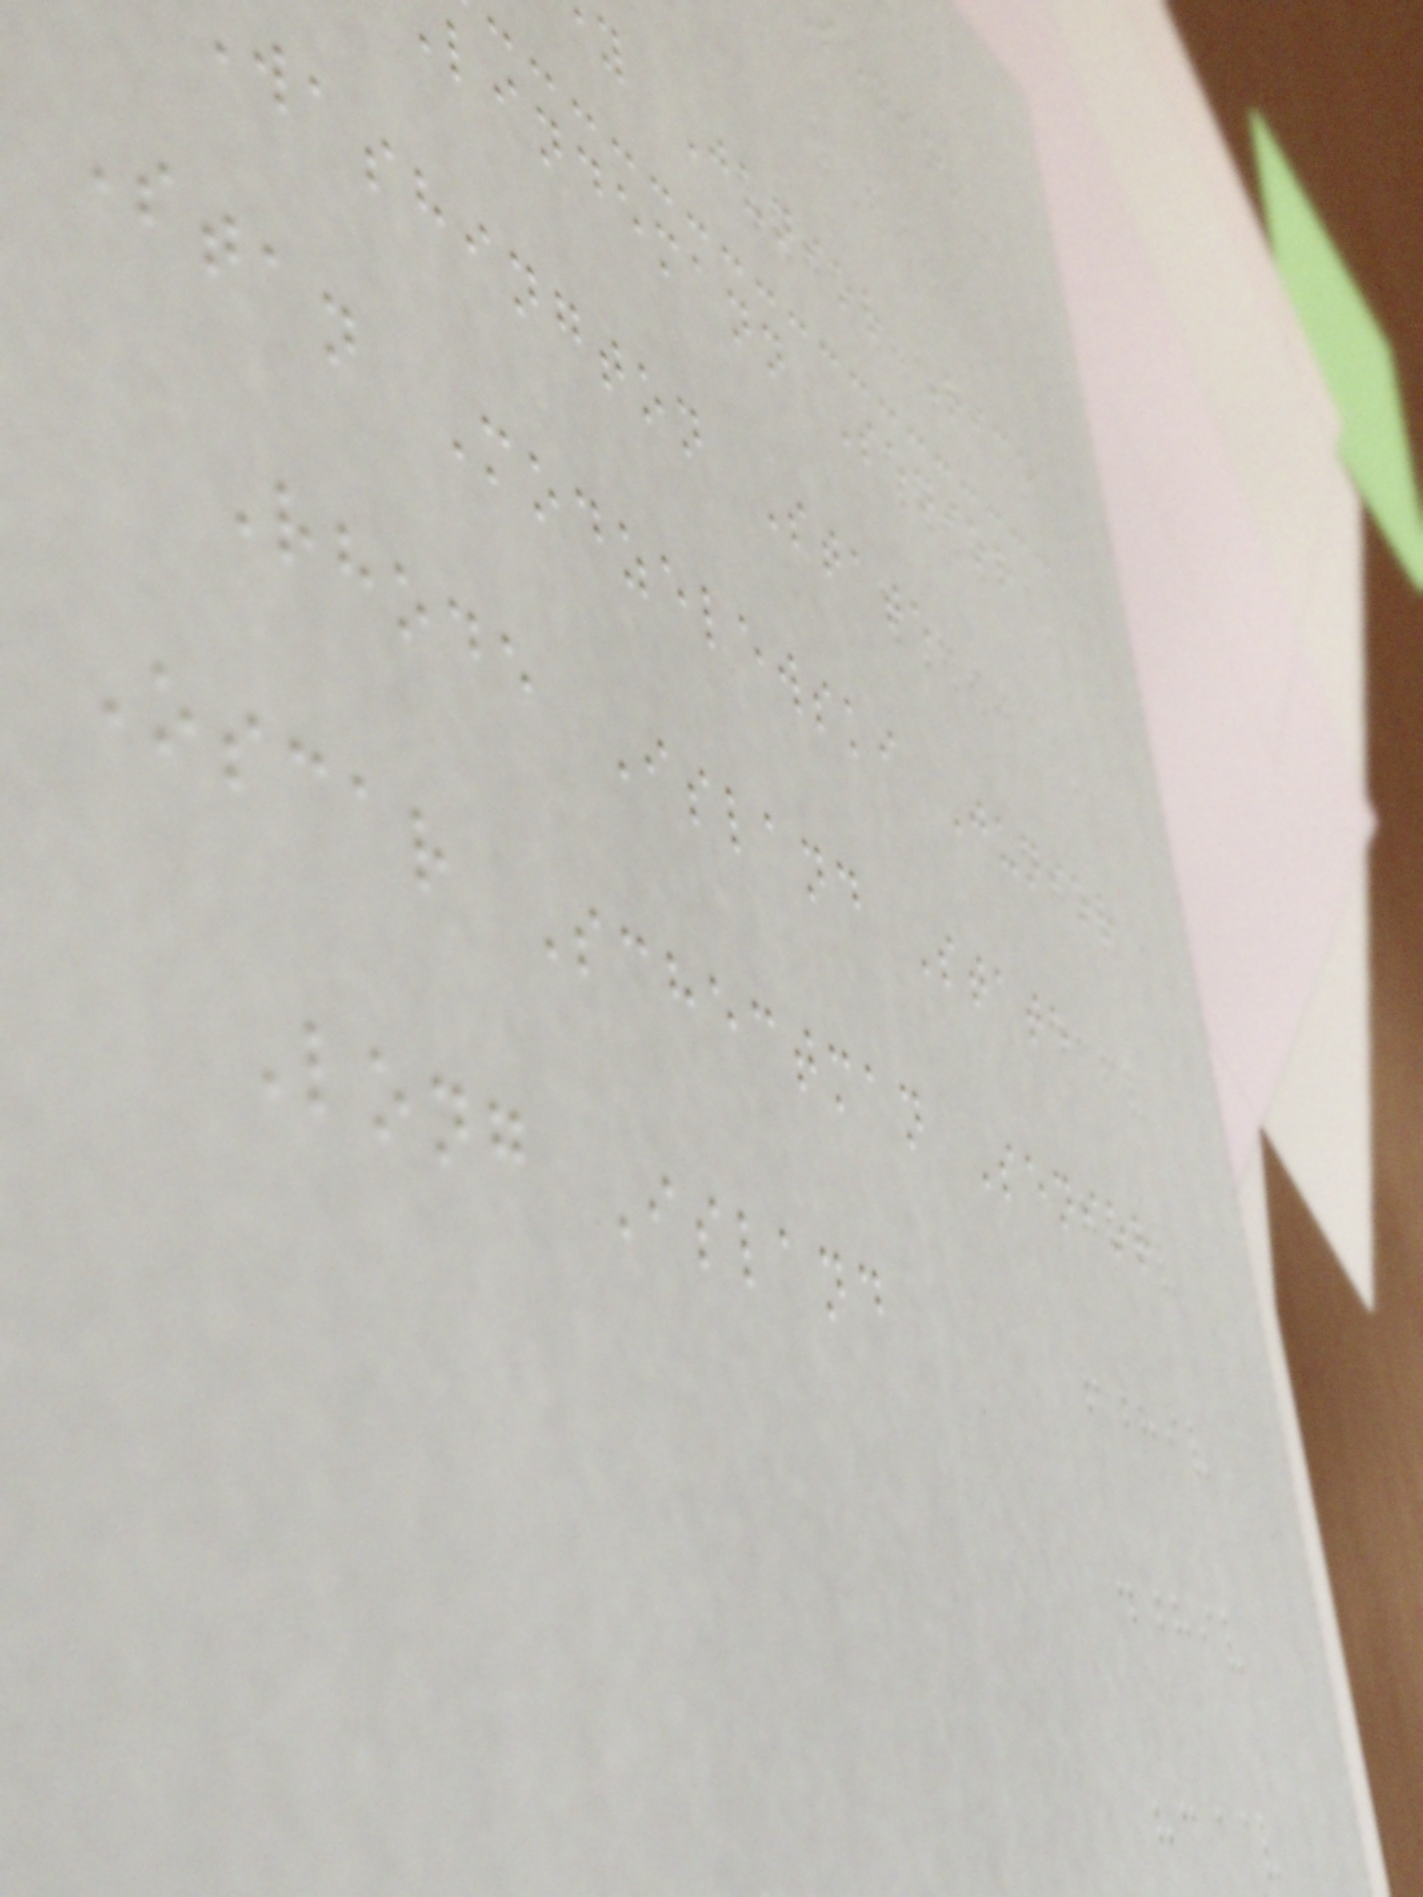y Junior Rice
lindemann Senior
washington State
Stan Modzelewski Junior
Rhode Island State
Oscar Schectman Senior
Long Island
